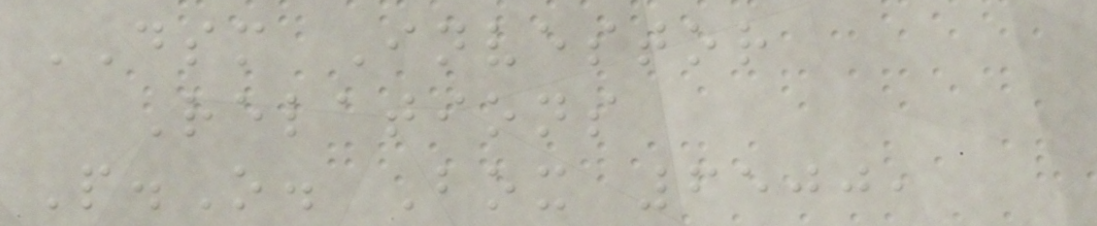DSM Investor
Relations
P.O. Box 6500,
